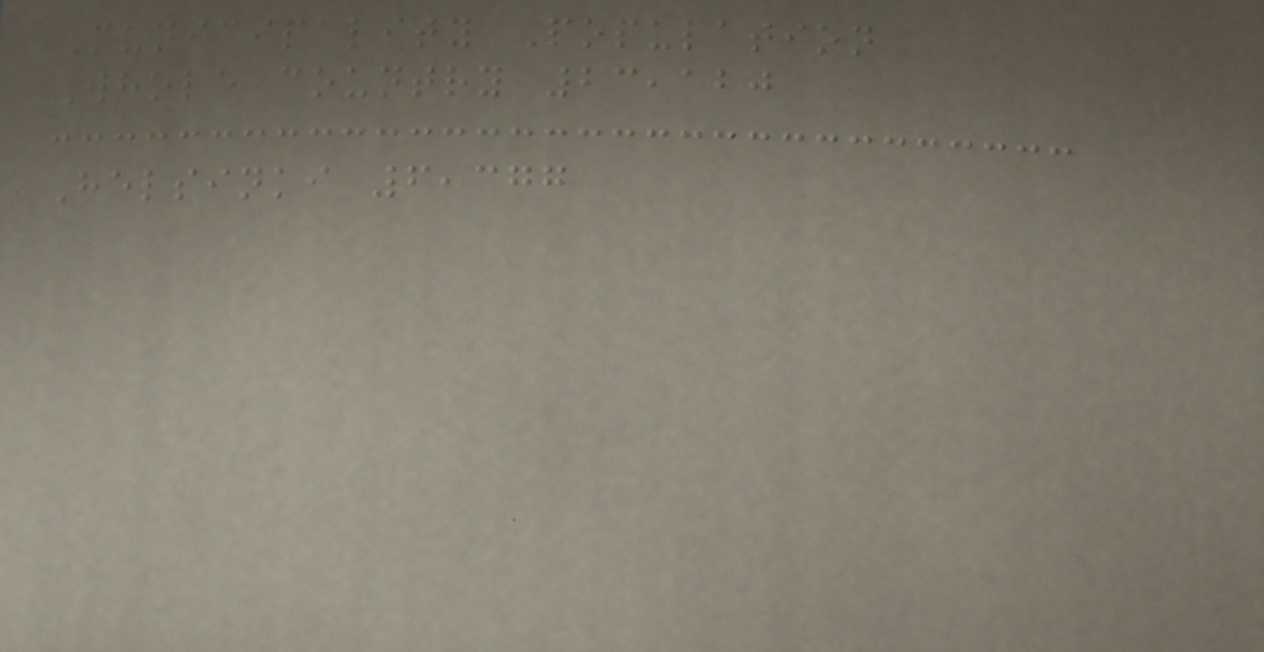Municipality Population
Whole country 23,120
Helsinki 6,377
